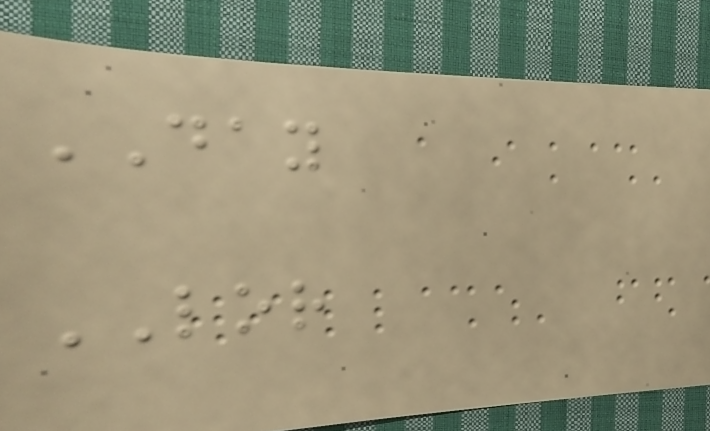DAY
LOR
